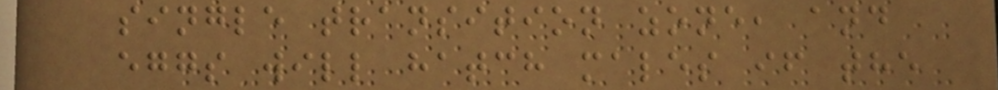single transition zone, and
eggs will hatch males if the
